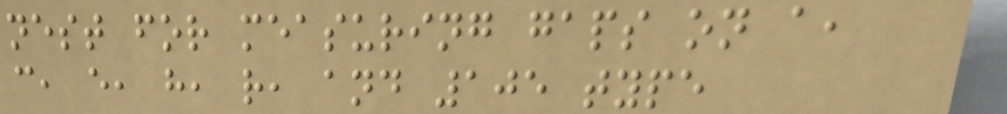nest for measuring gaps on a,
c, e, h, r, and 105 type
